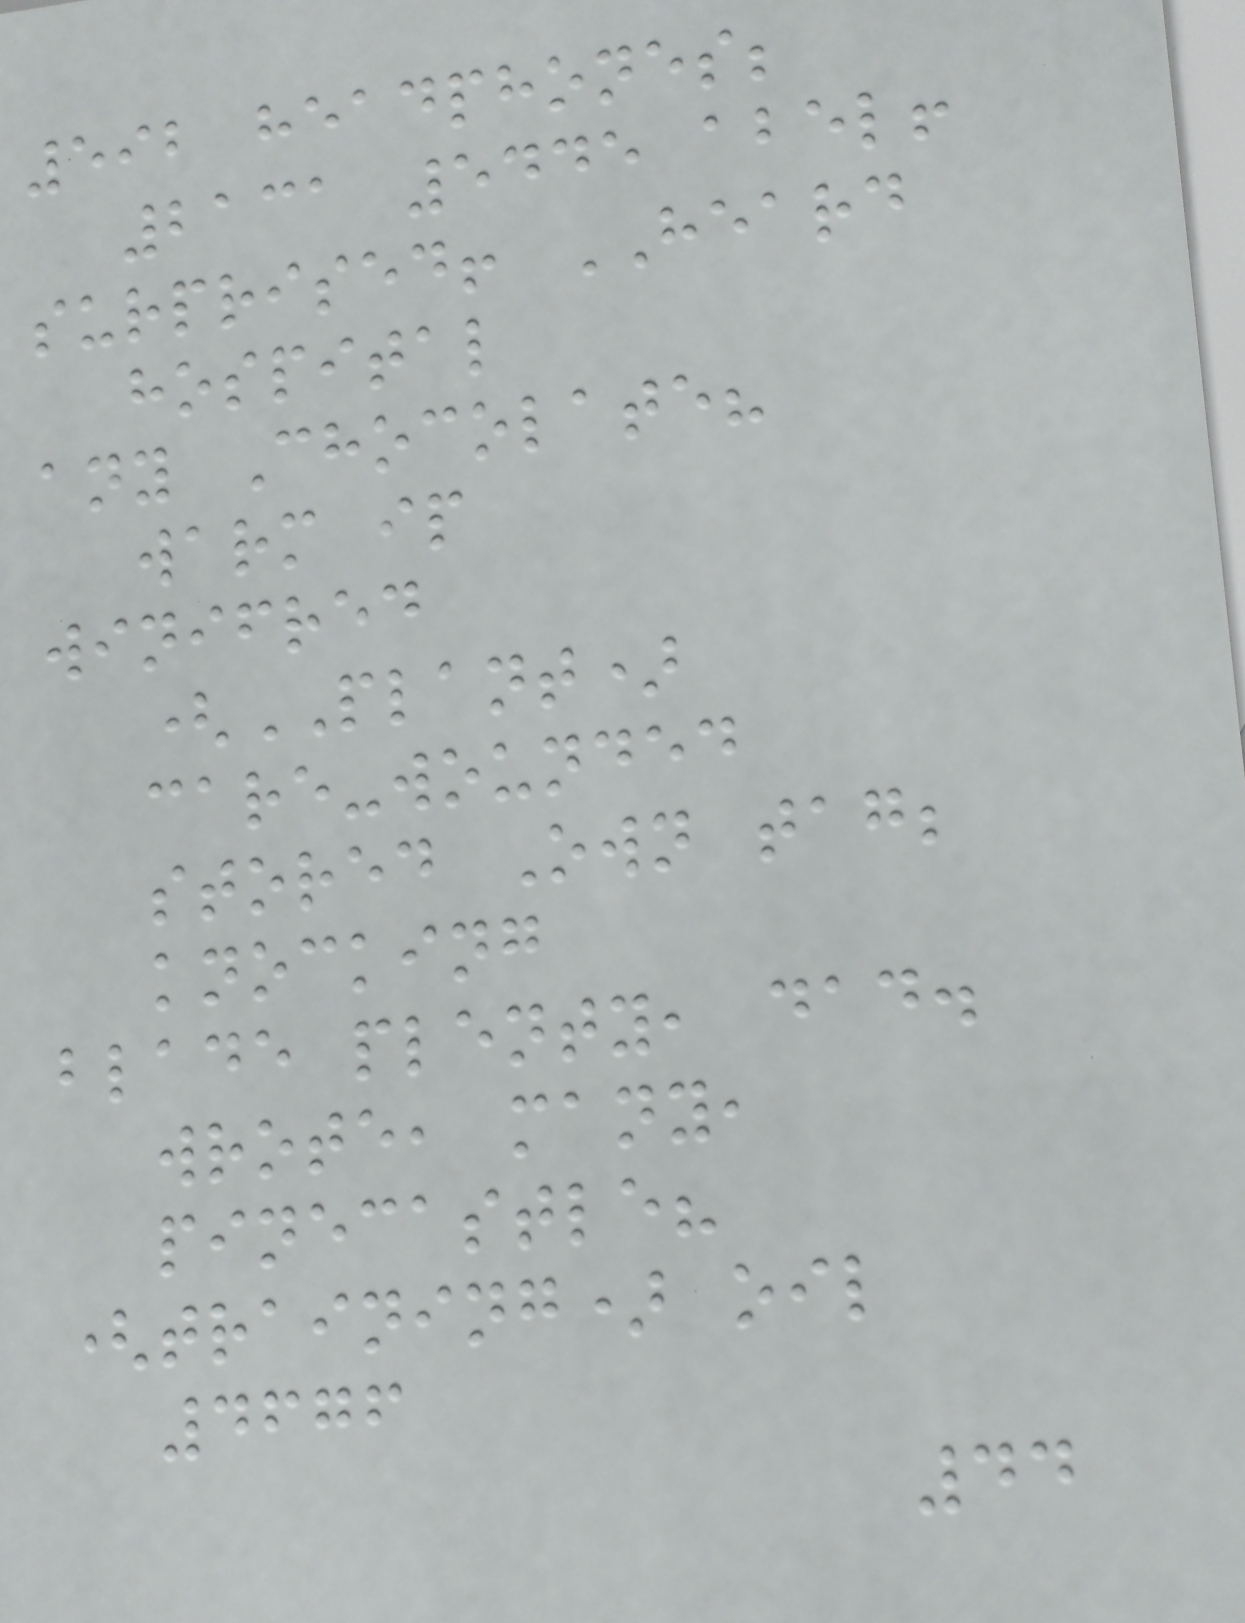592 headphones;
2131 5445 abel!
surprised! HEARD
hospital
any Chocolate?
warm ip
winifred
(PLANT)
care-wounded
stored Own tag;
knocking
blade plenty, dad.
wrote, many,
pinecastle?
(training) oil
4676
44
